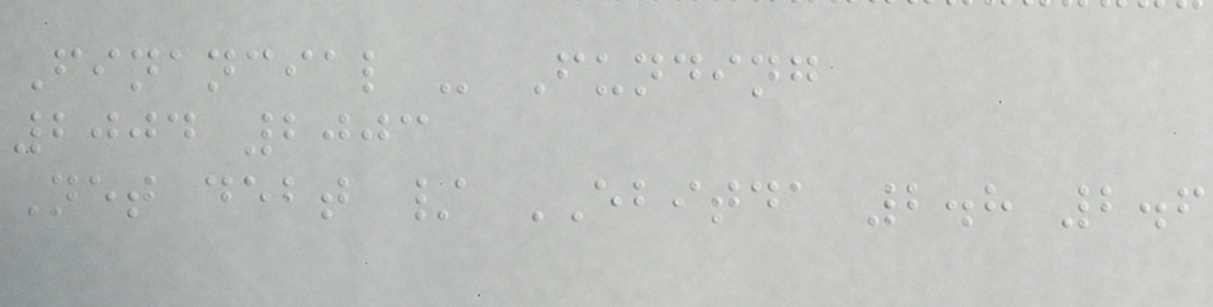Financial - Funding
2004 2003
Net debt / EBITDA 2.8 2.6
